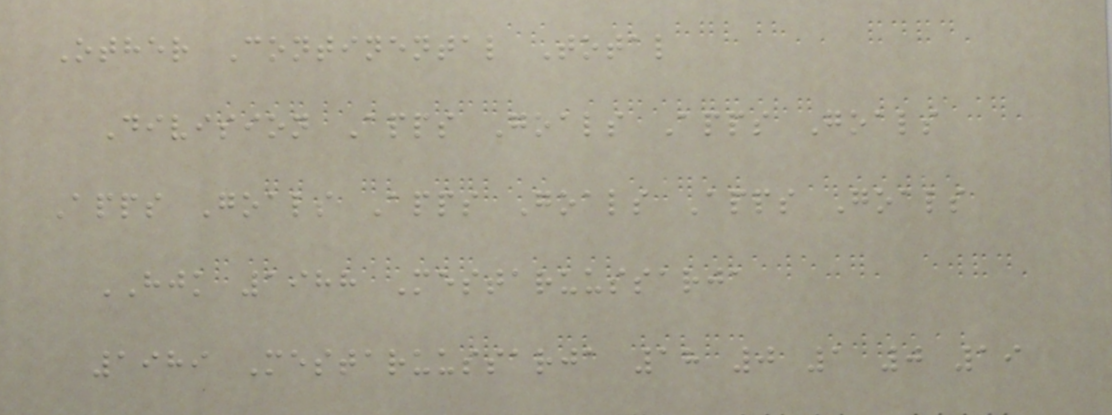Other Continental Total
Division Apps Goals Apps Goals
Apps Goals Apps Goals Apps Goals
HJK 1988 Mestaruussarja
1989 Mestaruussarja 18 0 1 0 19
